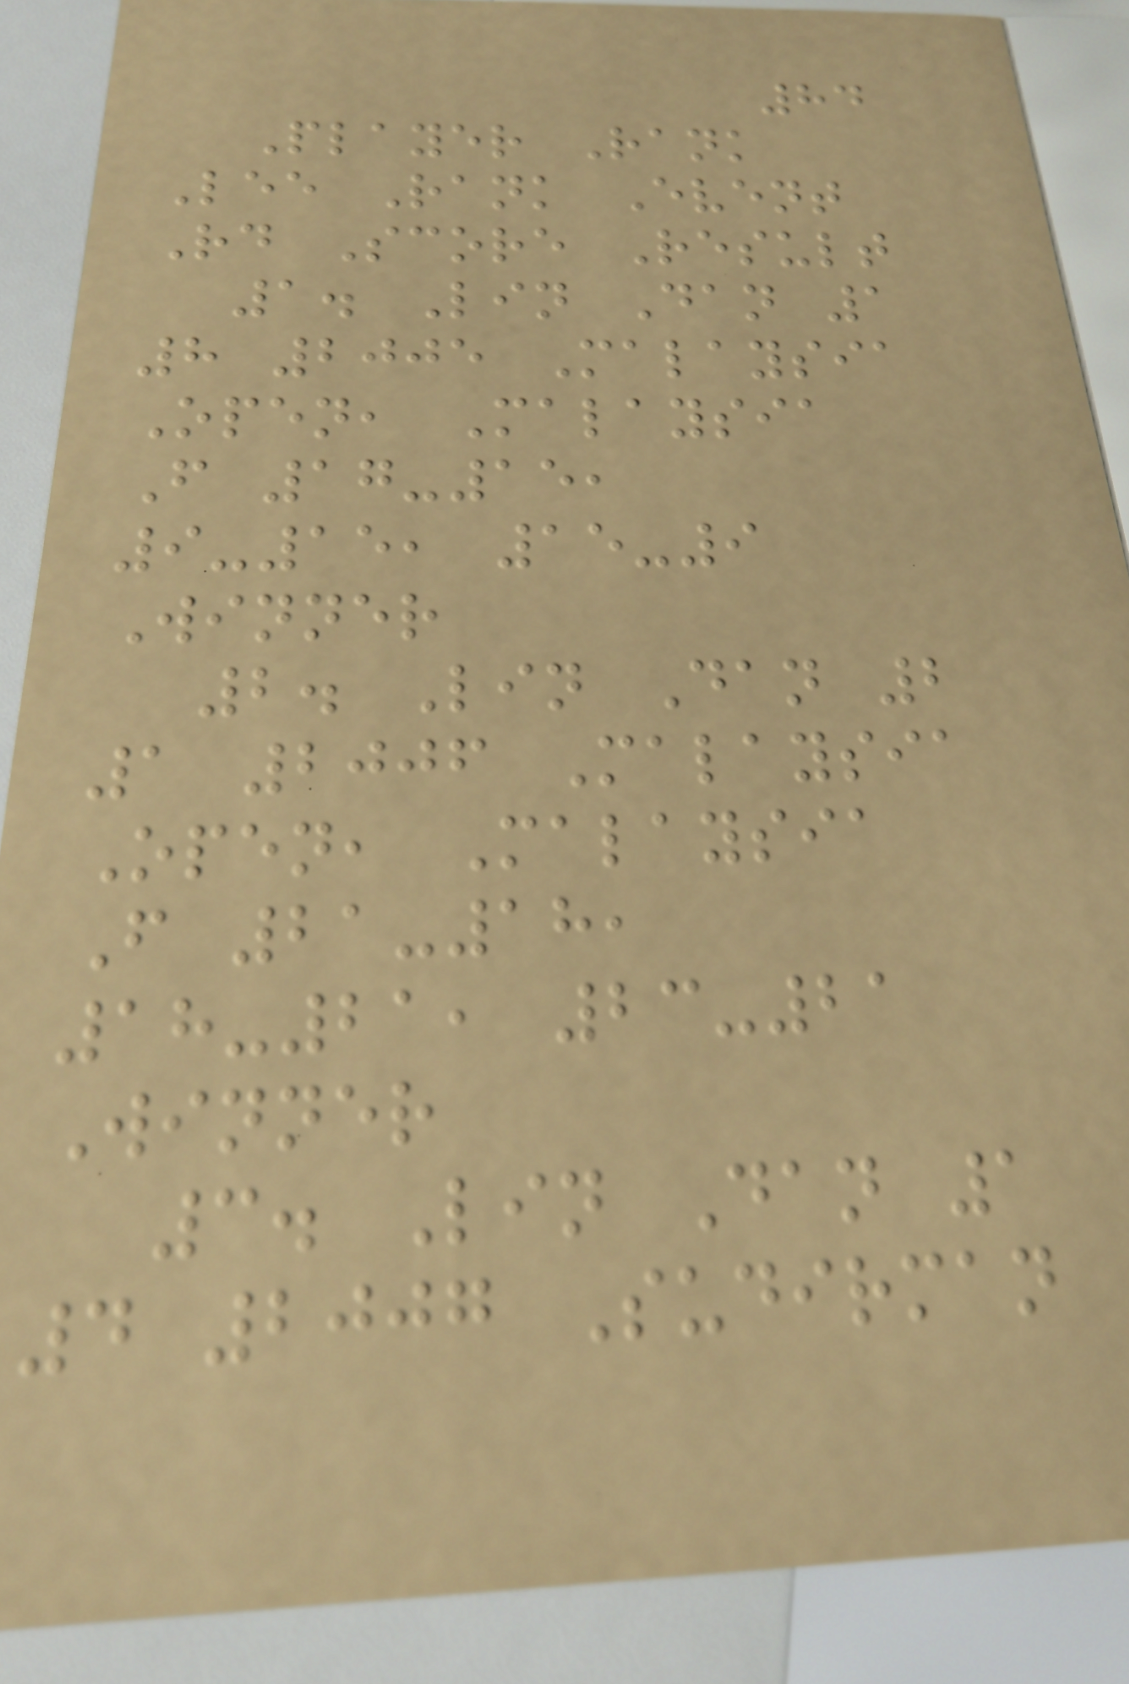84
Player Rank
Lee Rank Event
Rd Score Result
1. Lin Dan 1
8 2005 Malaysia
Open, Malaysia
F 17-15,
9-15, 15-9
Winner
2. Lin Dan 2
1 2006 Malaysia
Open, Malaysia
F 21-18,
18-21, 23-21
Winner
3. Lin Dan 1
4 2007 Sudirman
